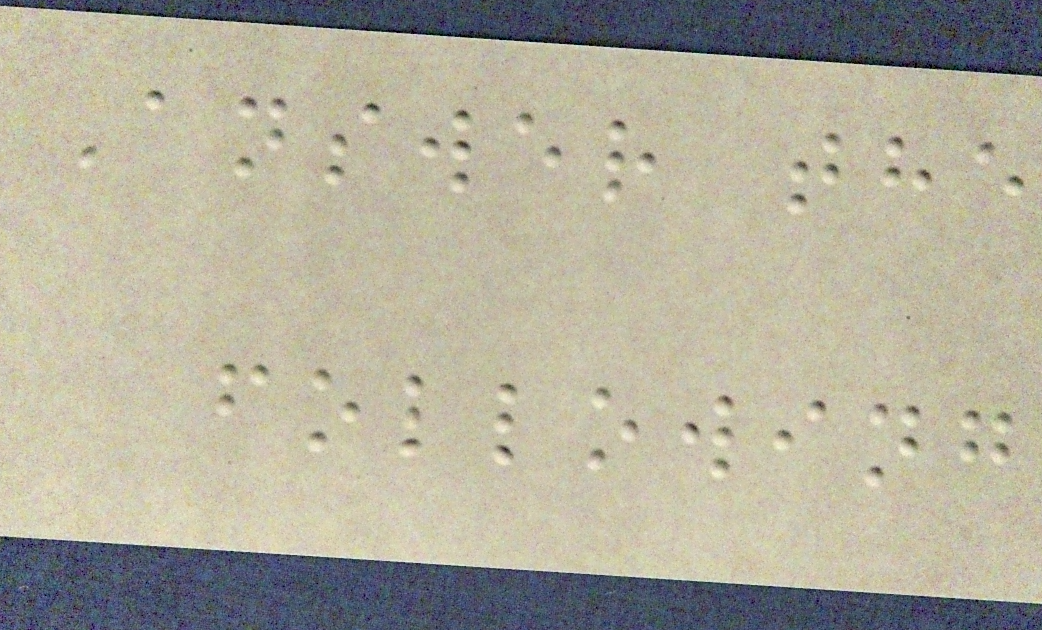Answer the
following
